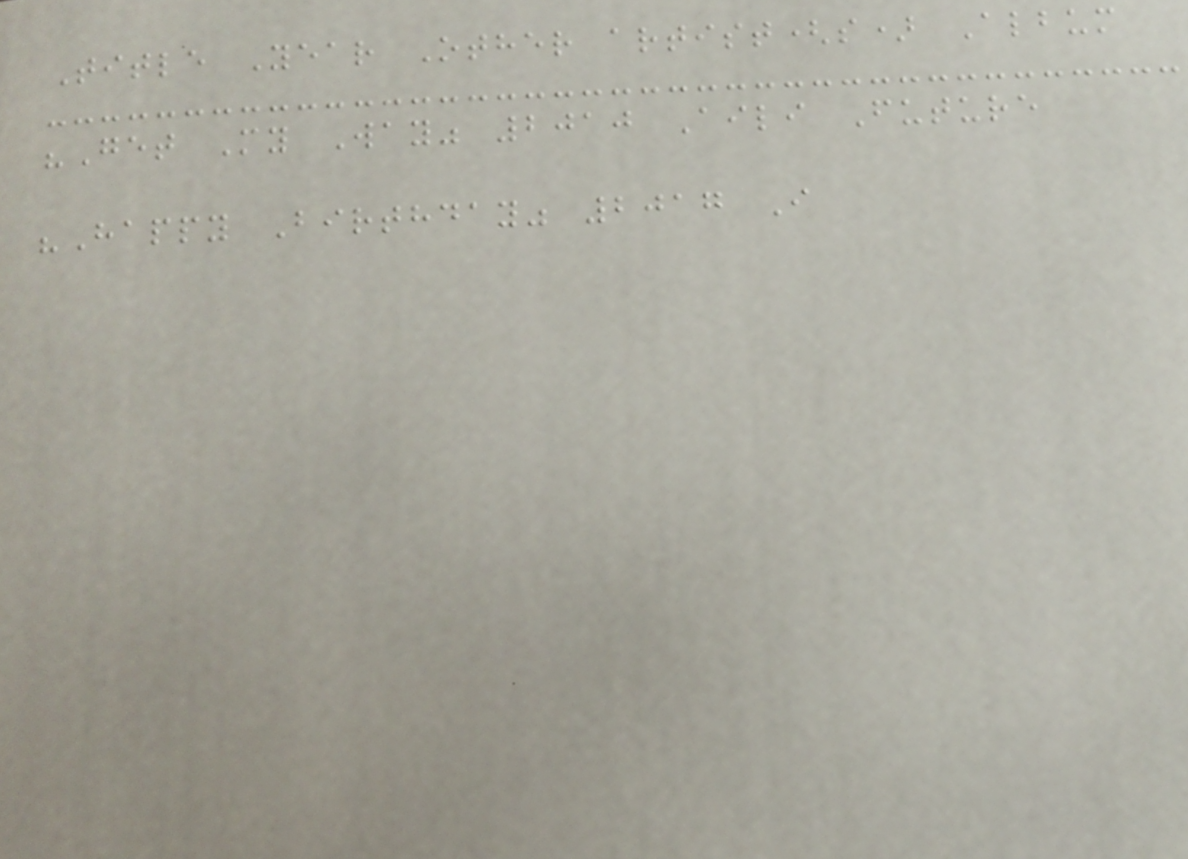Title Year Other artist(s) Album
"Get My Way" 2010 Aili Future
"Happy Birthday" 2017 I
